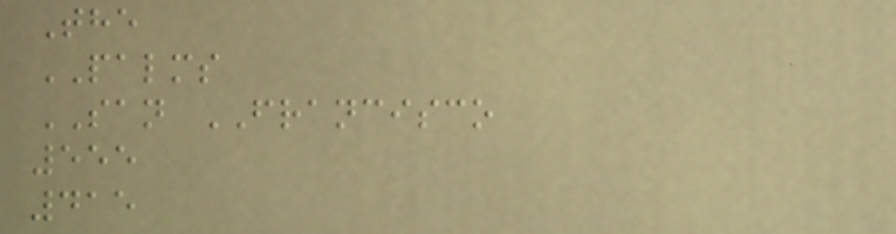The
PALMS
SAN FRANCISCO
555
415
